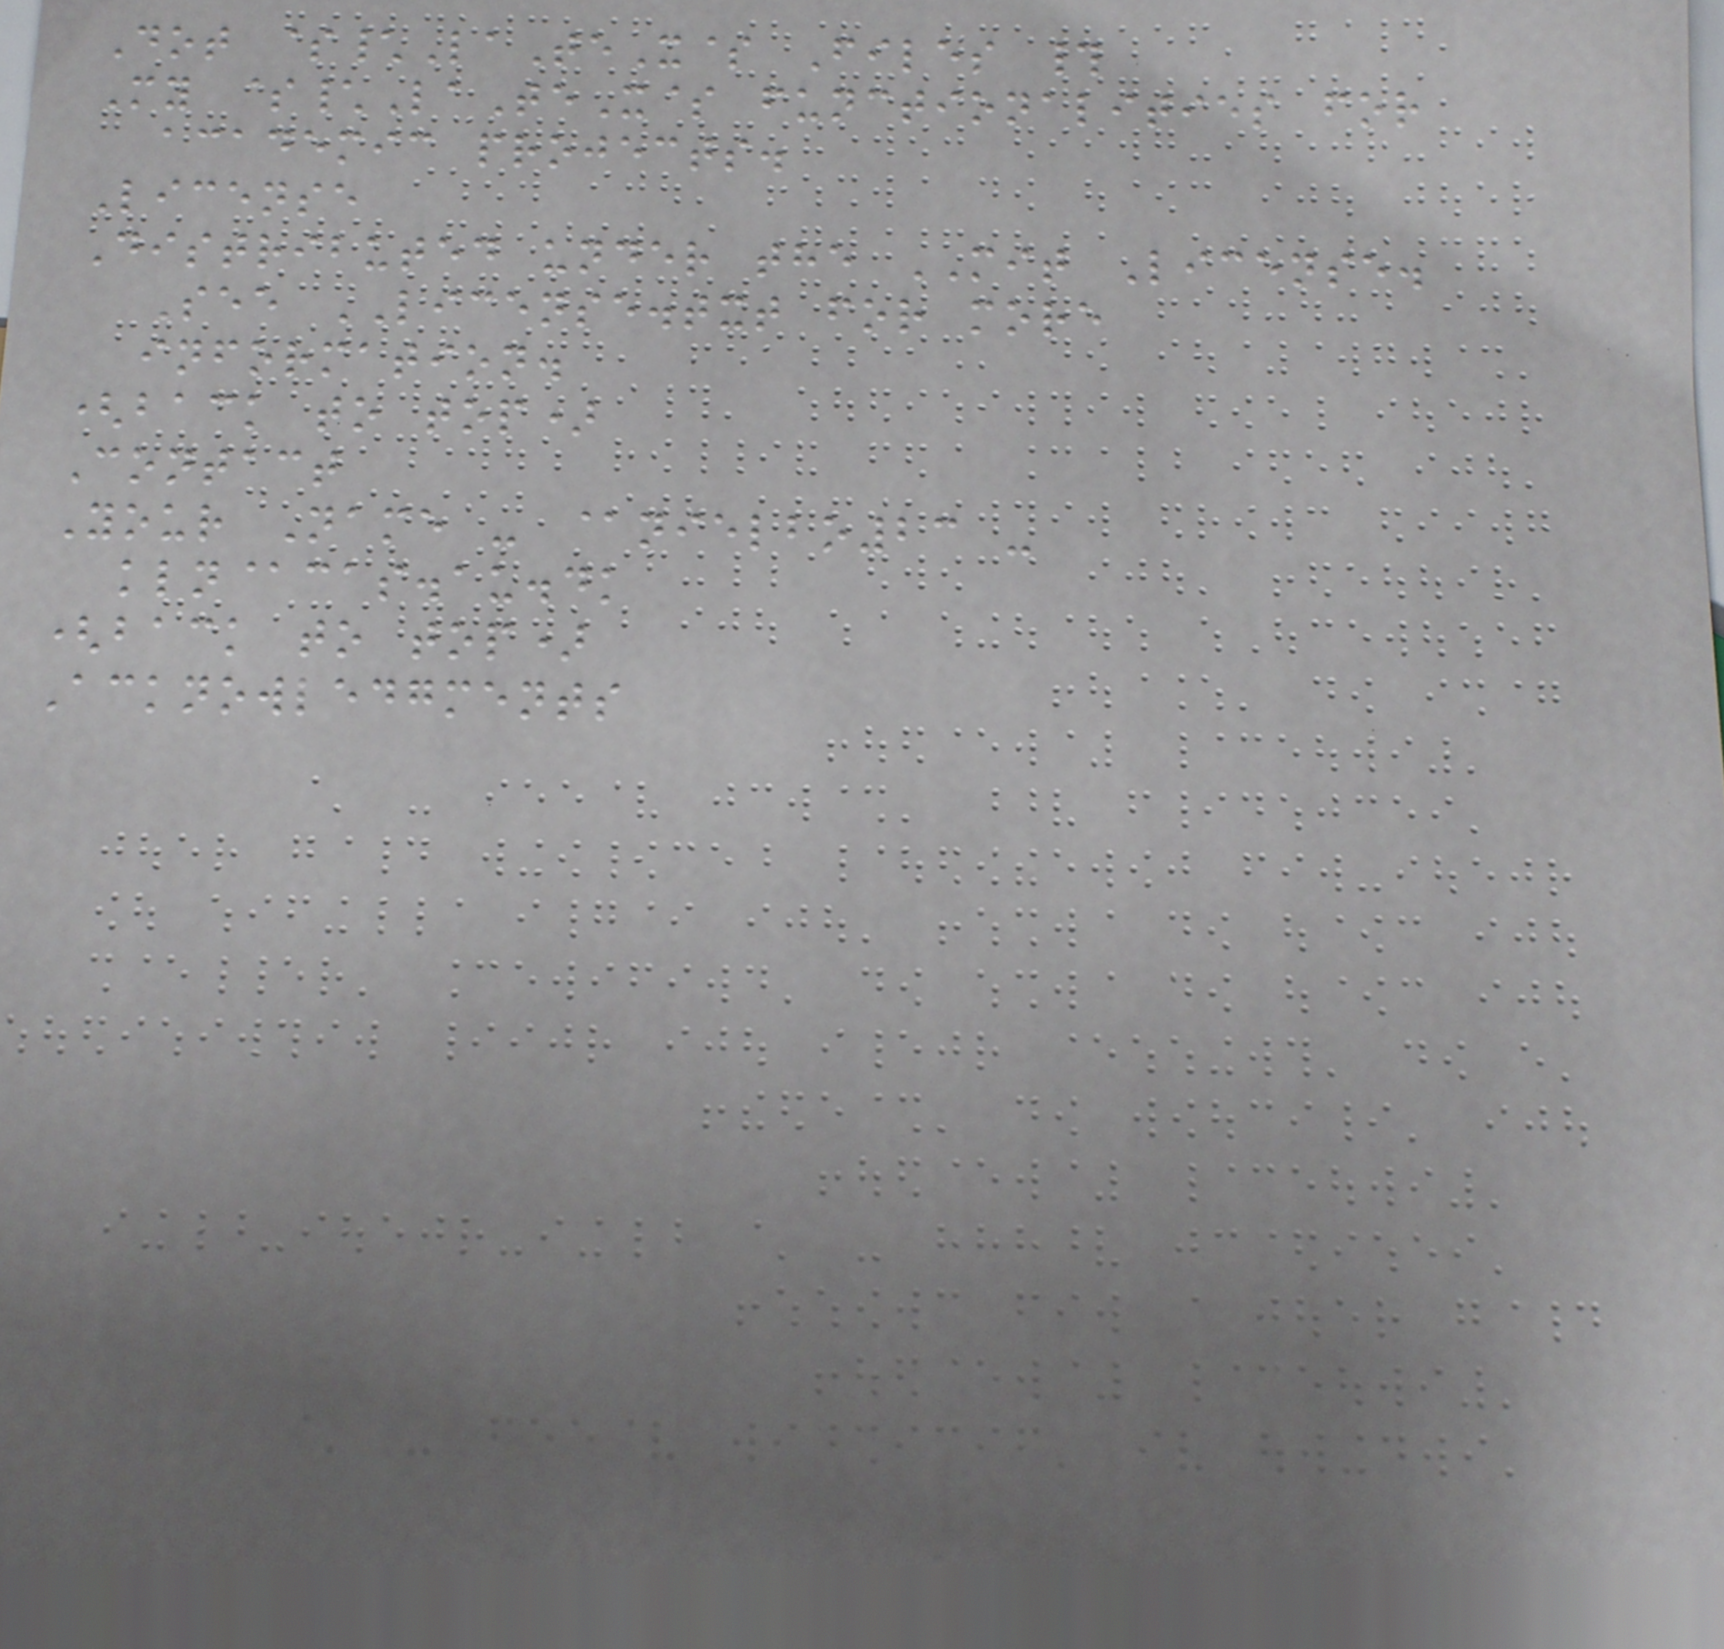Dot $\LaTeX$ Files #
My $\LaTeX$ functionalities for
academic projects.
License
Distributed under the MIT License.
See LICENSE.txt for more
information.
(back to top)
Contact
Your Name - @nielbo23 -
kln@cas.au.dk
(back to top)
Acknowledgments
